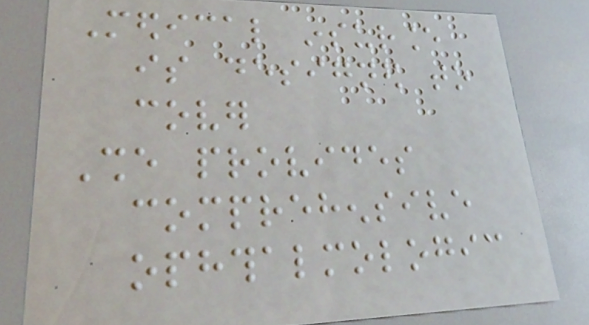Medical insurance
is designed to
cover
She provides
comprehensive
ophthalmologic
